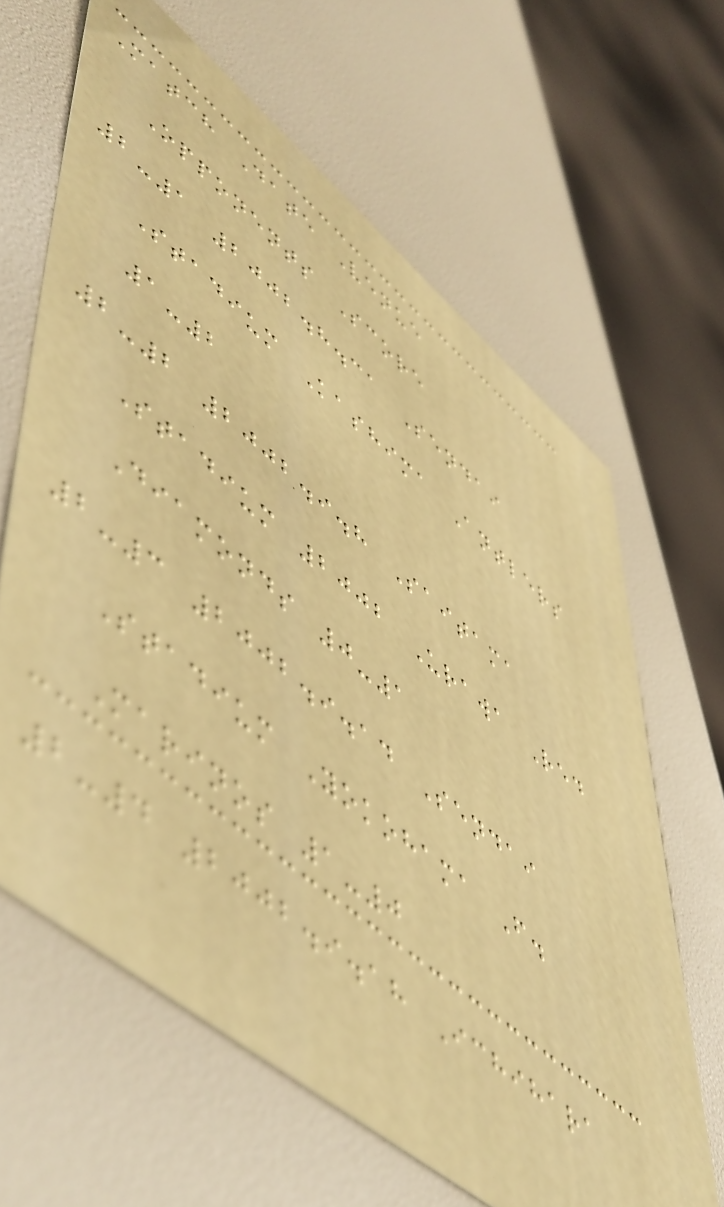Match Date Venue
Opponents Score
2-1 2002.8.31 Sendai
Stadium Kashima Antlers
1-2
2-2 2002.9.8 Saitama
Stadium 2002 Urawa Red
Diamonds 0-1
2-3 2002.9.14 Sendai
Stadium Yokohama F.
Marinos 1-0
2-4 2002.9.18 Ichihara
